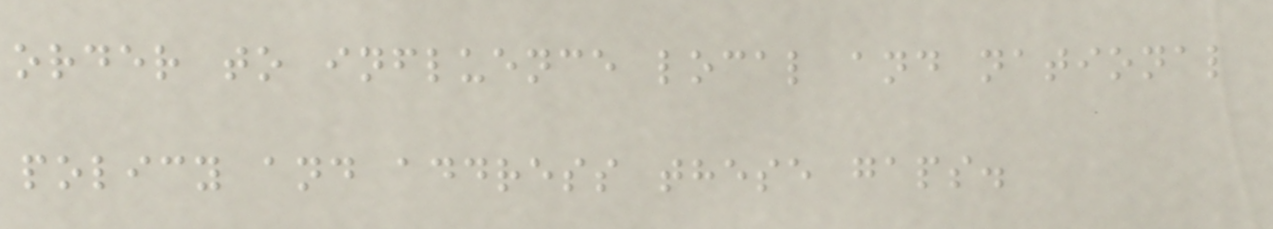order to influence local and national
policy and address these gaps.
